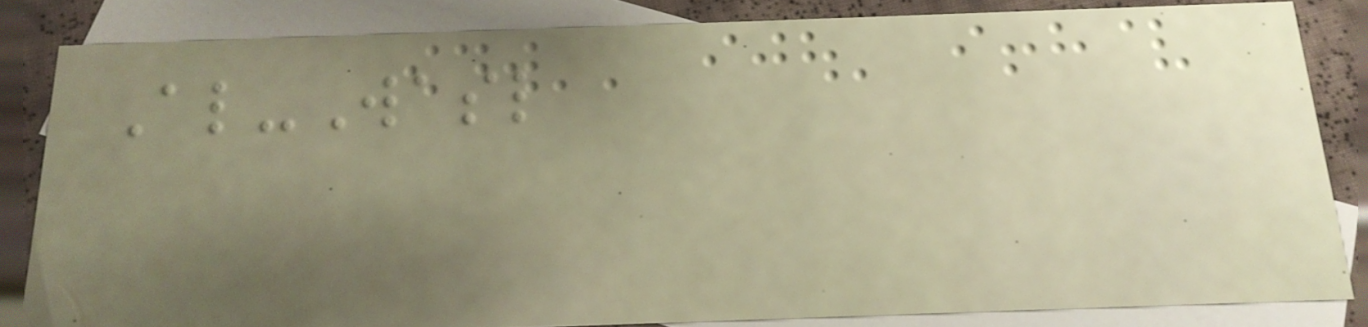Al-Wasl
